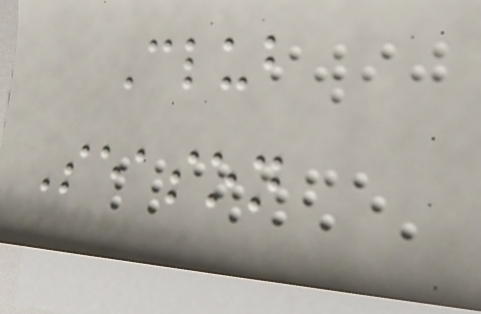Club
Season
